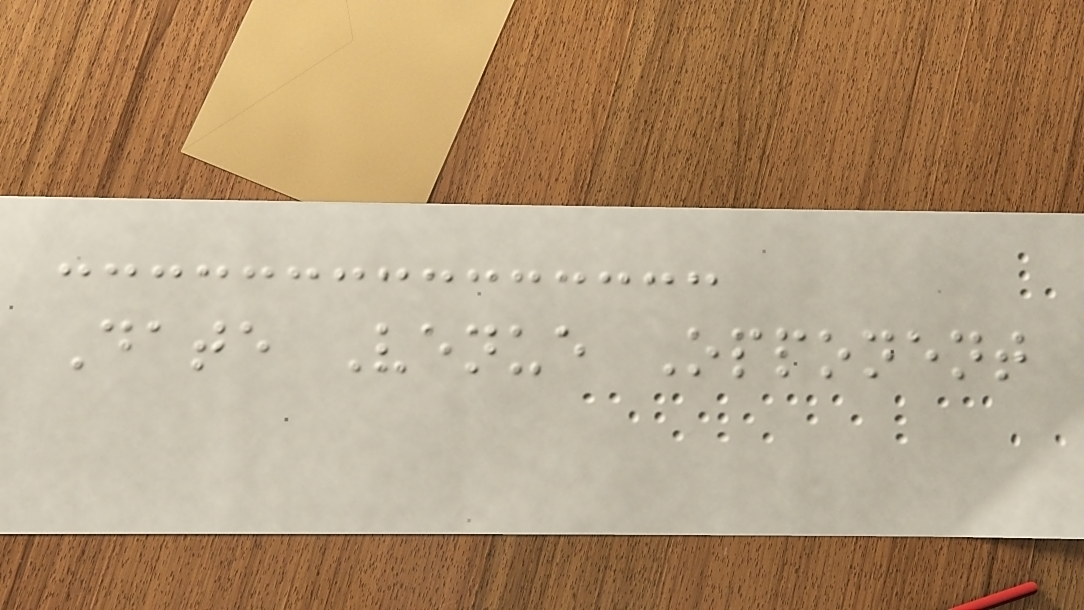Date Venue Opponent
